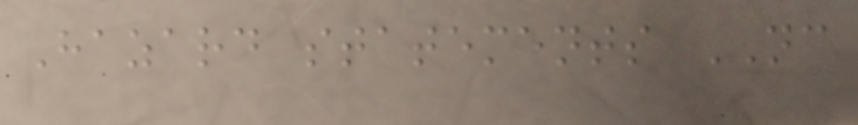Hazard statements NC
